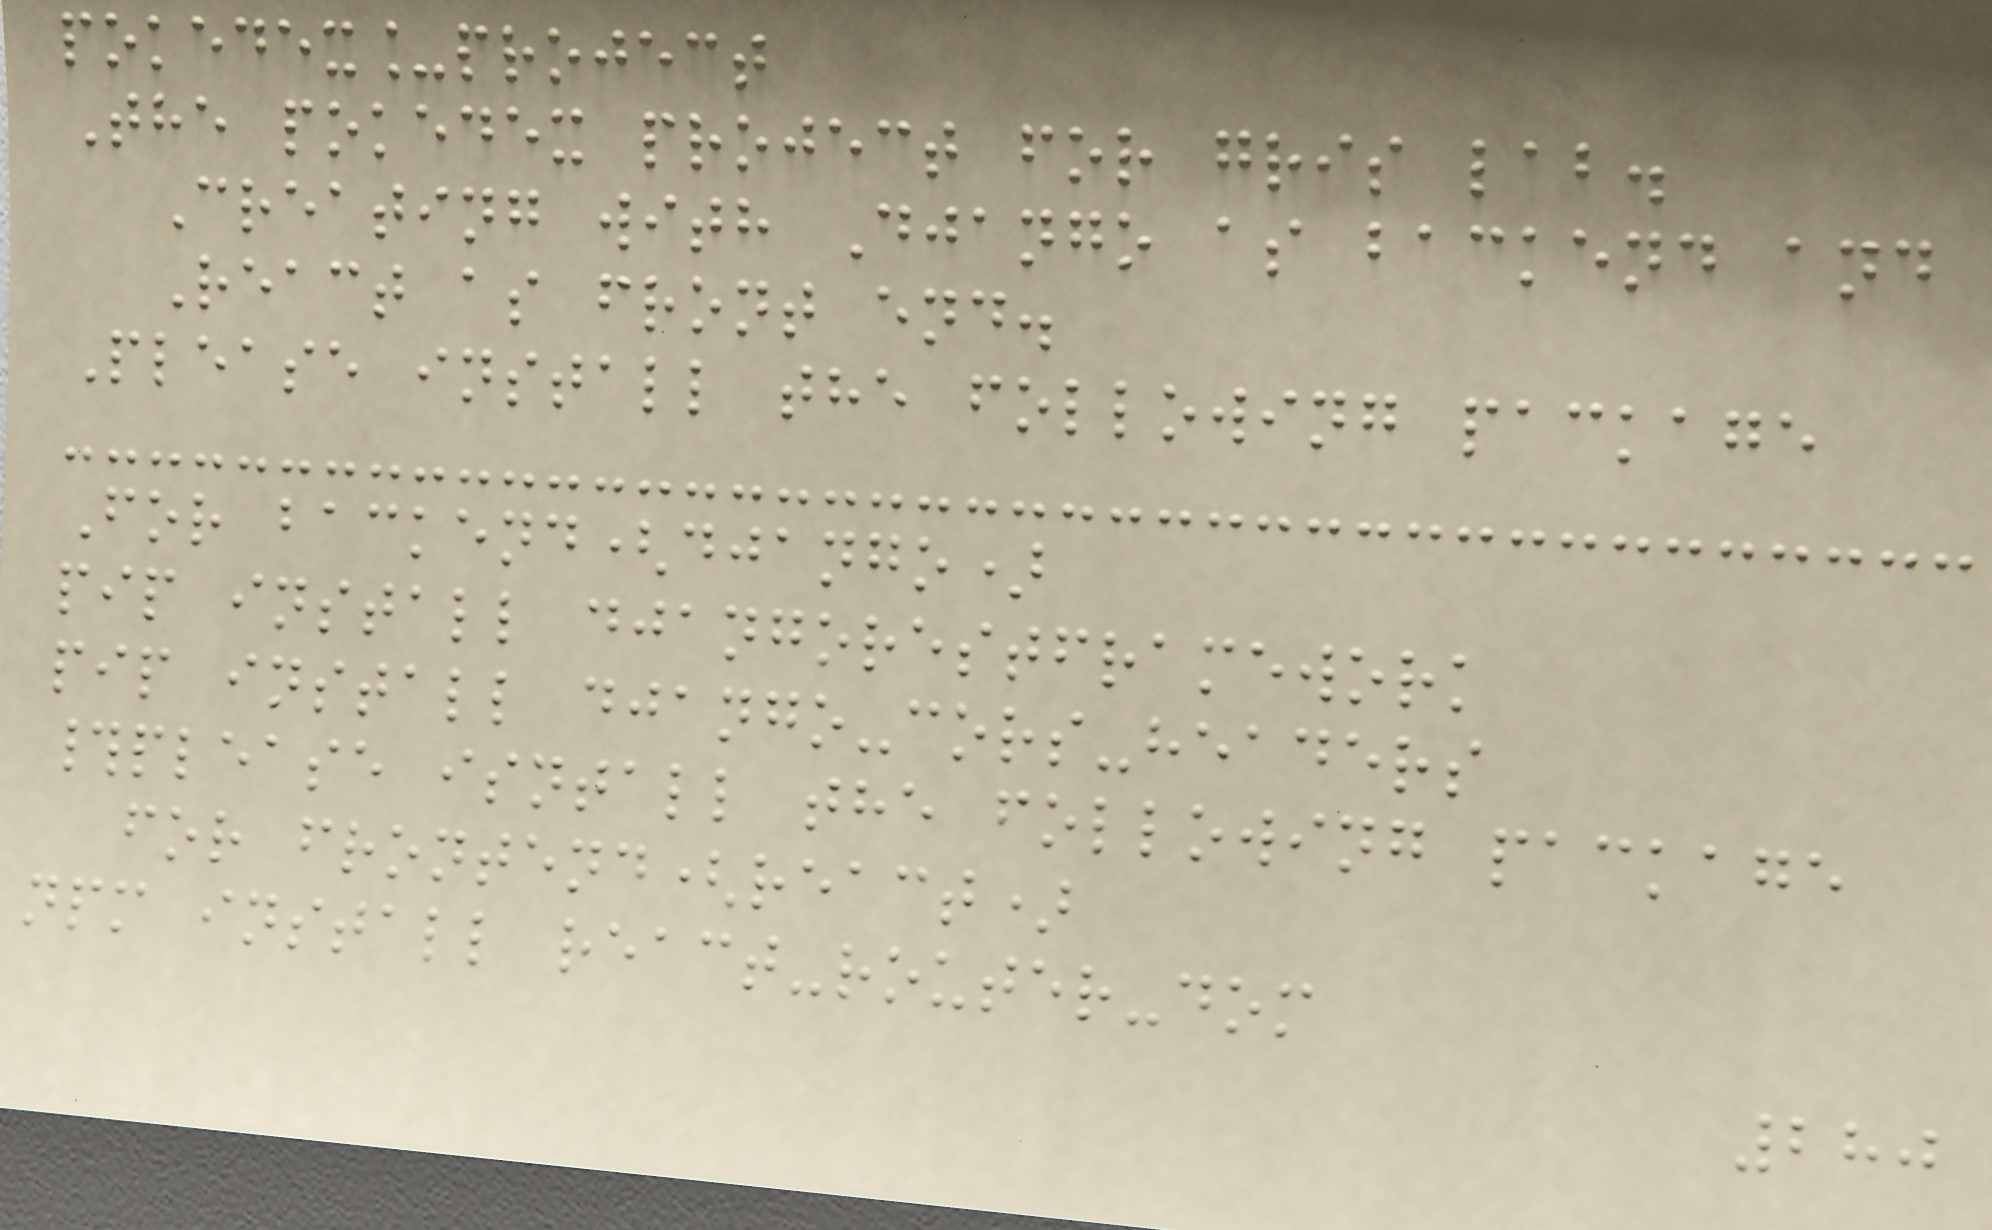pokedex_project
The pokedex project for gris lab.
Creating with Django as backend and
React as front end.
Please install the following package
For backend(django)
pip install djangorestframework
pip install django-cors-headers
#please isntall the following package
for frontend(react)
npm install react-router-dom
280
